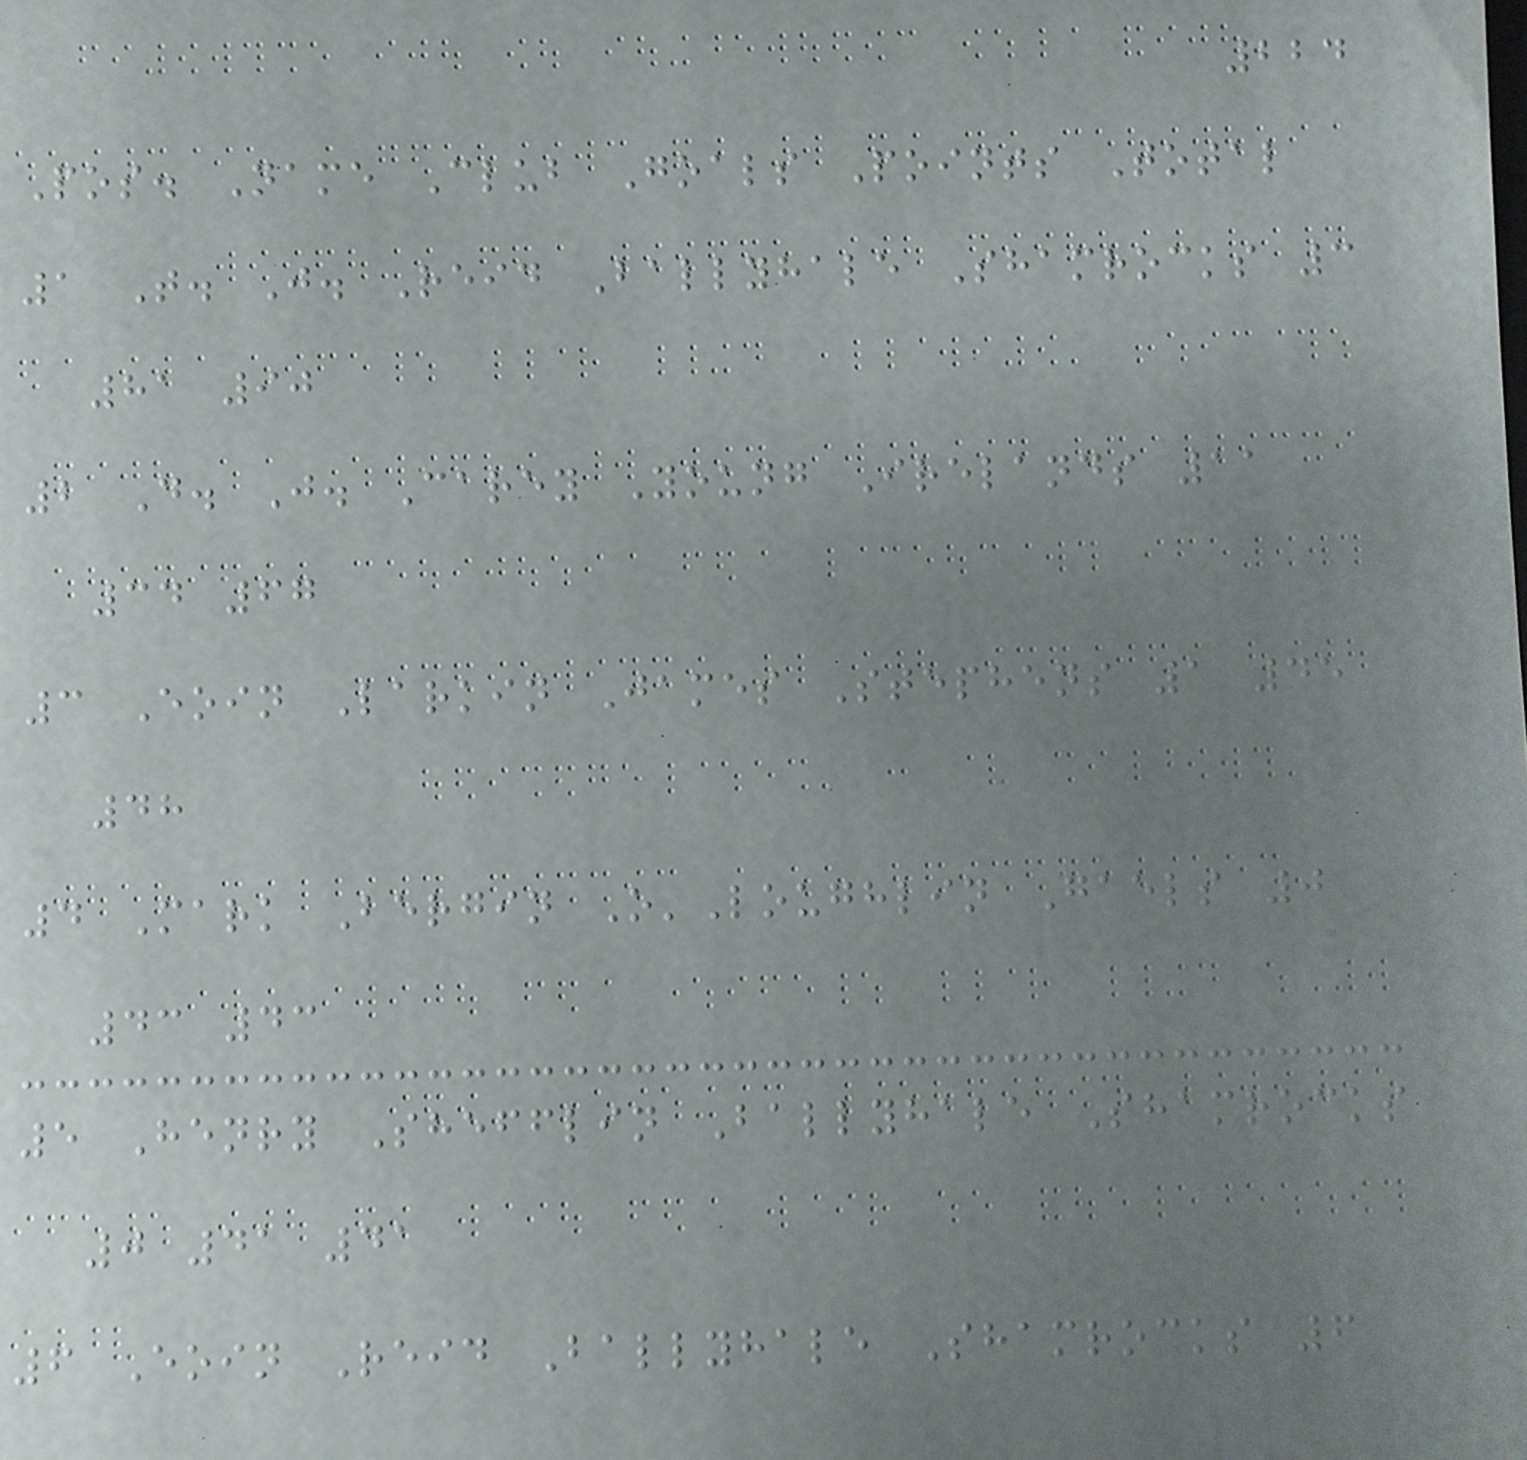224
Pos. Name Club Goals Points Total
1 T. J. Reid Ballyhale Shamrocks 3
81 90
2 D. J. Carey Young Irelands 11
34 67
3 Eoin Larkin James Stephens 1 45
48
4 Mark Bergin O'Loughlin Gaels 0
43 43
5 Henry Shefflin Ballyhale Shamrocks
0 41 41
6 Eoin Reid Ballyhale Shamrocks 6
